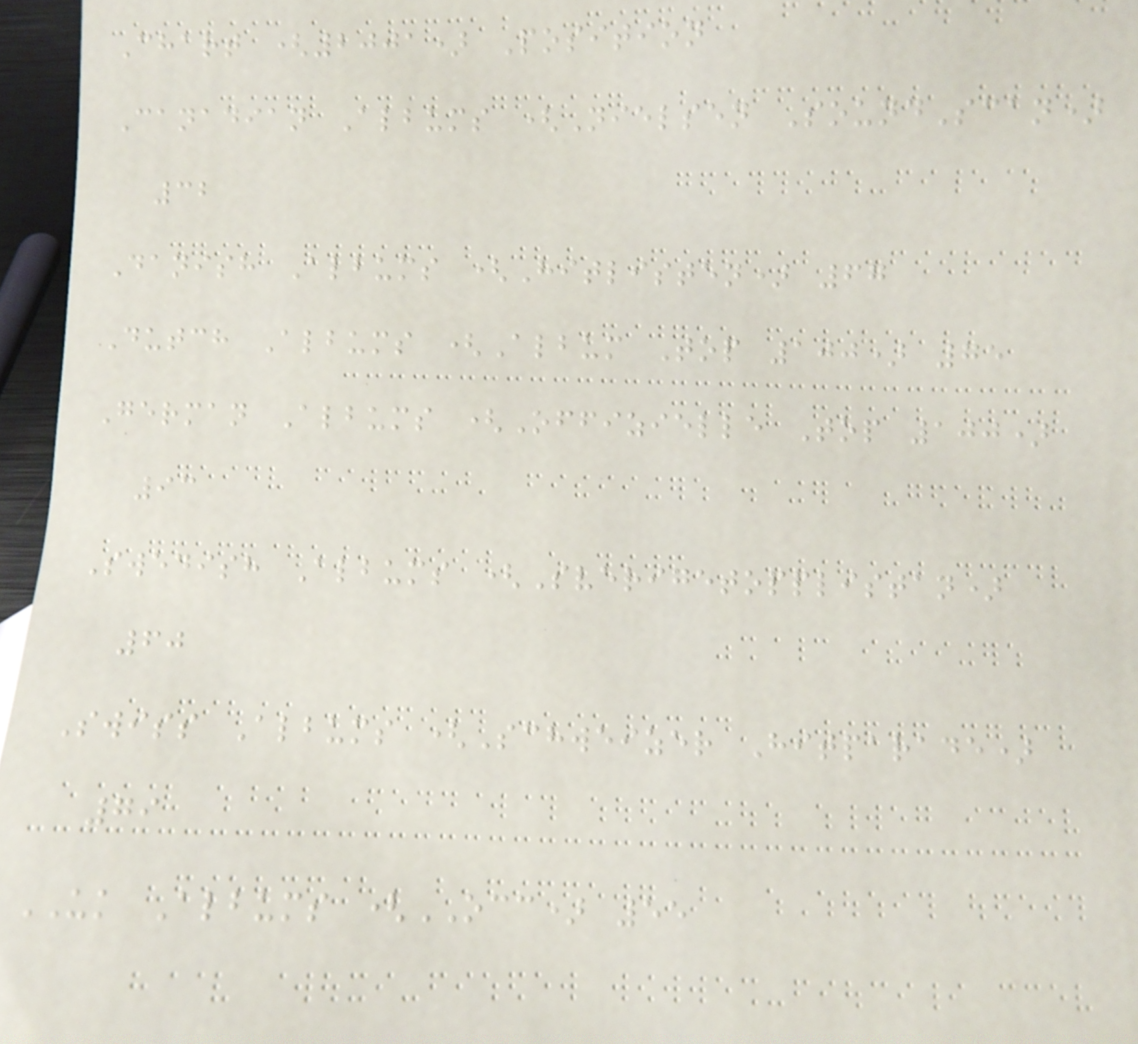Chart (2001) Position
Canadian Albums (Nielsen SoundScan)
32
Danish Albums (Hitlisten) 67
Dutch Albums (Album Top 100) 75
German Albums (Offizielle Top 100)
93
Swedish Albums (Sverigetopplistan)
60
Swiss Albums (Schweizer Hitparade)
79
UK Albums (OCC) 55
